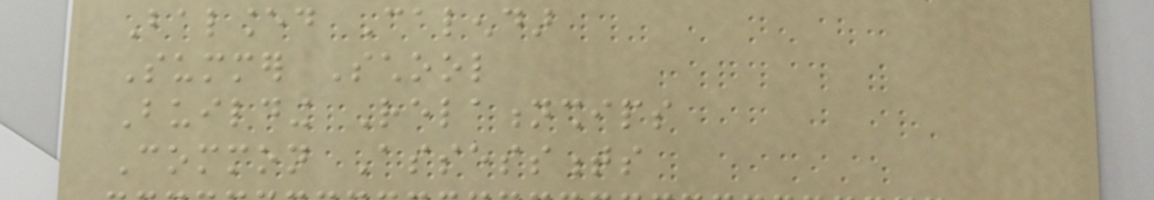Balanced Calendar
Summer School
Building Relationships
Common Assessments
